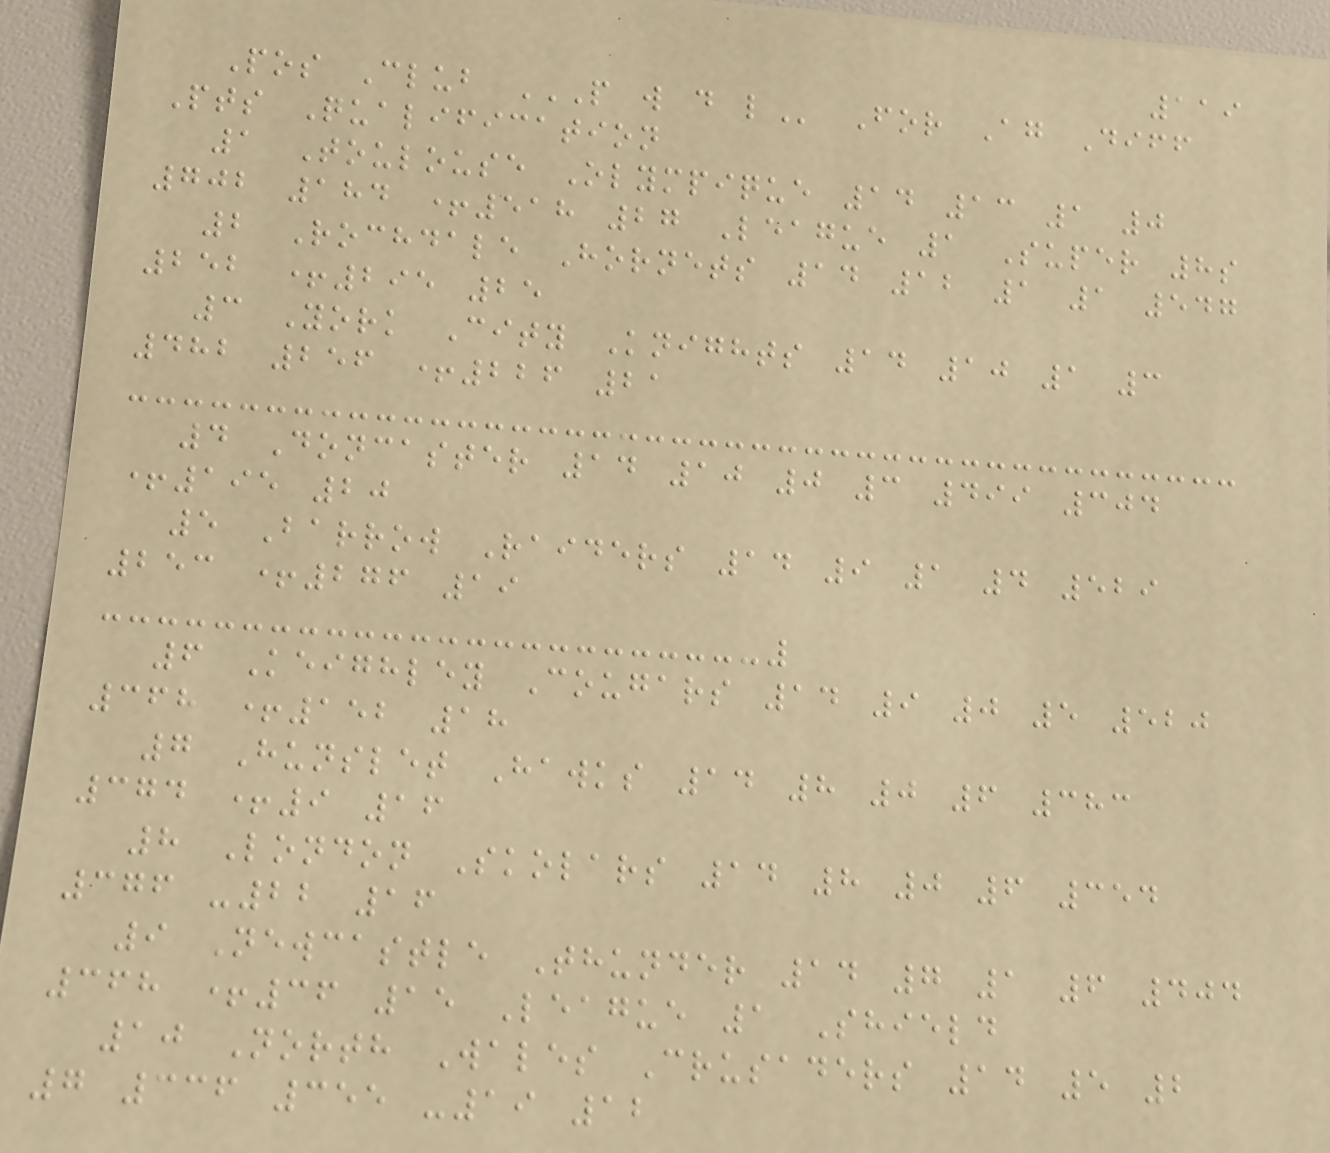119
Pos Club P W D L For Ag Diff
Pts Qualification
1 Toulouse Olympique 14 13 1 0
702 184 +518 27 League 1 Super 8s
2 Rochdale Hornets 14 12 1 1 547
252 +295 25
3 York City Knights 14 10 1 3
482 256 +226 21
4 Doncaster 14 10 0 3 499 304
+195 20
5 Barrow Raiders 14 9 1 4 529
253 +276 19
6 Keighley Cougars 14 9 0 5 520
368 +152 18
7 Hunslet Hawks 14 8 0 6 383
374 +9 16
8 London Skolars 14 8 0 6 354
376 -22 16
9 Newcastle Thunder 14 7 1 6 404
368 +36 15 League 1 Shield
10 North Wales Crusaders 14 5 2
7 336 355 -19 12
